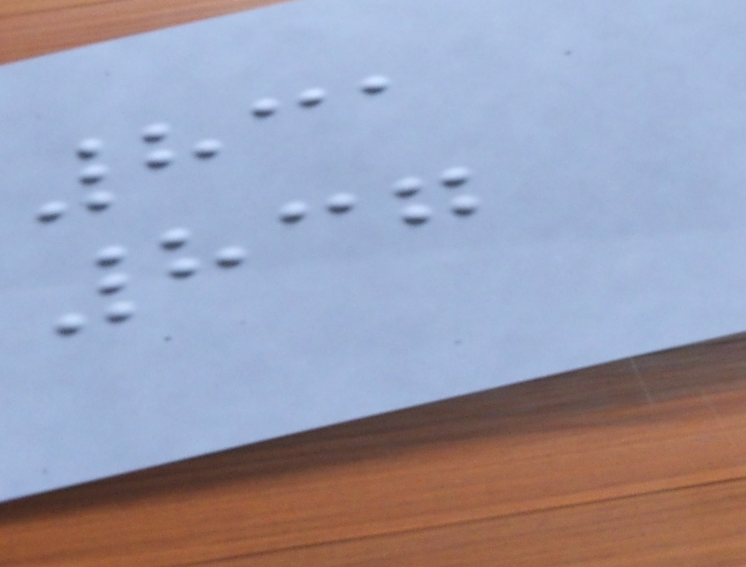831
837
